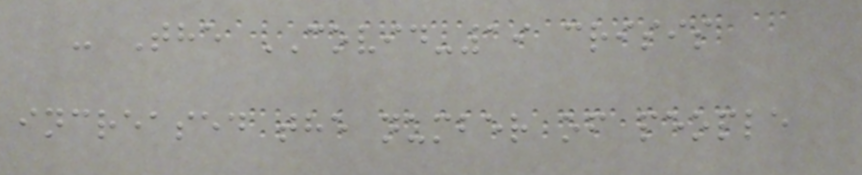- The COVID-19 crisis
increased the number of people
